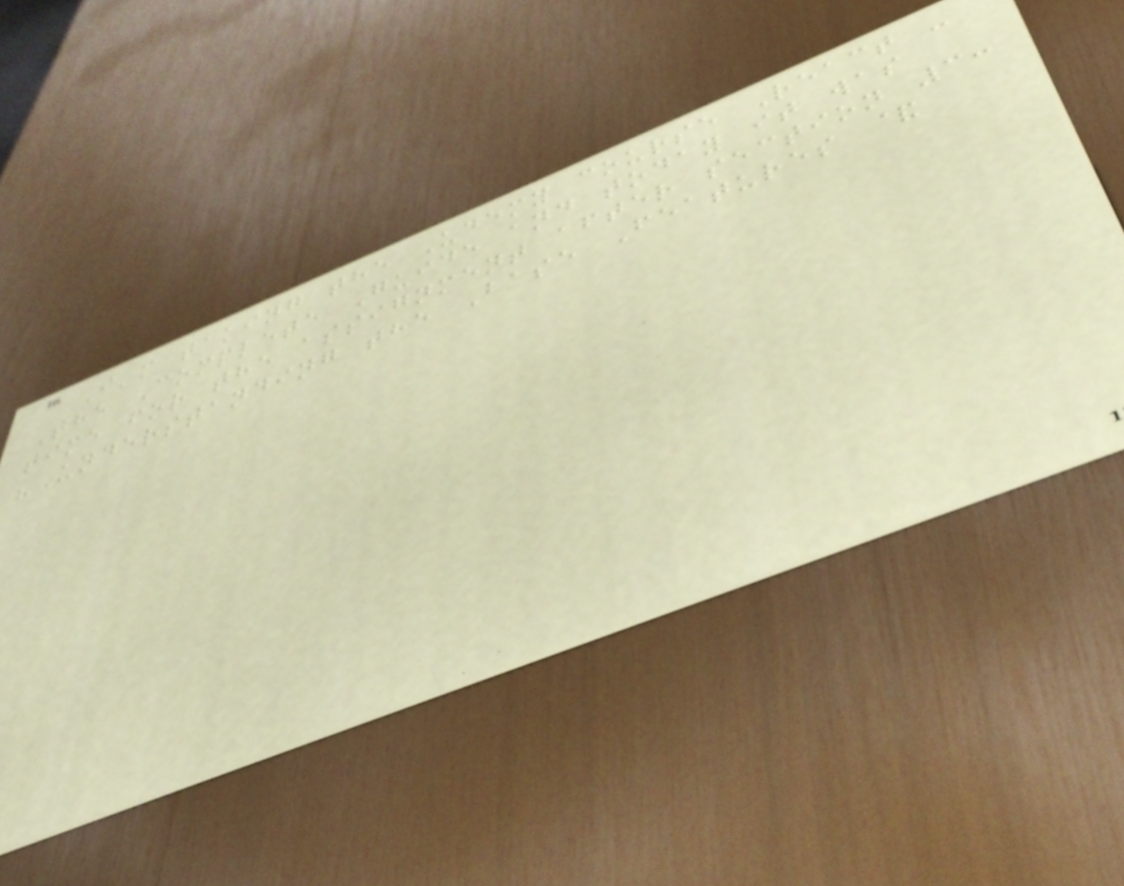I'm taking the Udemy course React -
The Complete Guide and today it was
time for the assignment after section 3:
"Understanding the Base Features &
